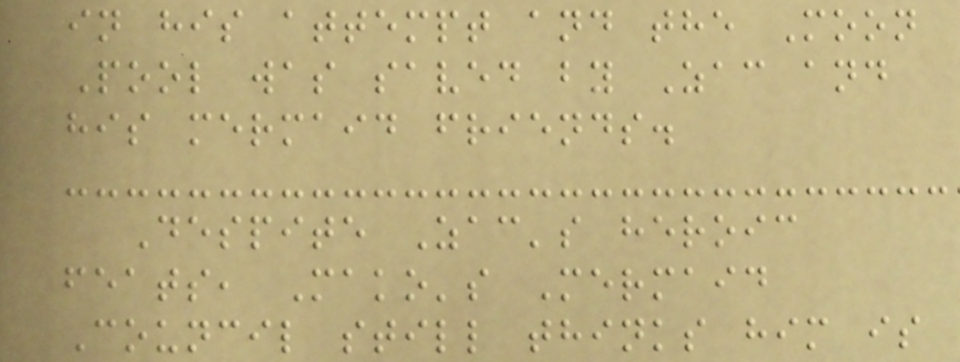in his attempt and the Moon
Pool was saved by Zac and
his mermaid friends.
Despite Zac's heroic
feats, Mako's Mermaid
Council still thinks him is
